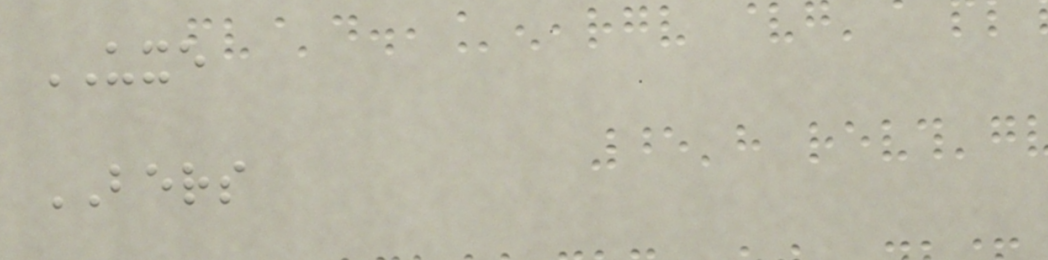UXE
BERS
